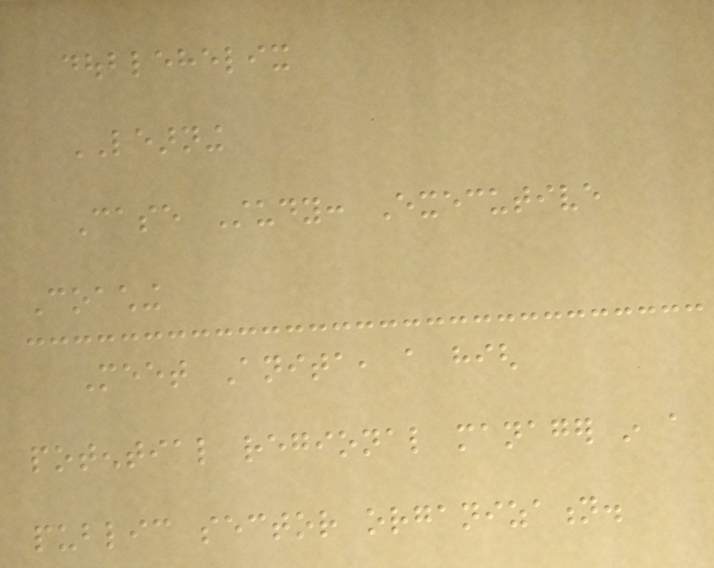doublehelix
LEARNING
Case Study: Executive
Coaching
Meet Anita, a high
potential regional manager in a
public sector organization.
